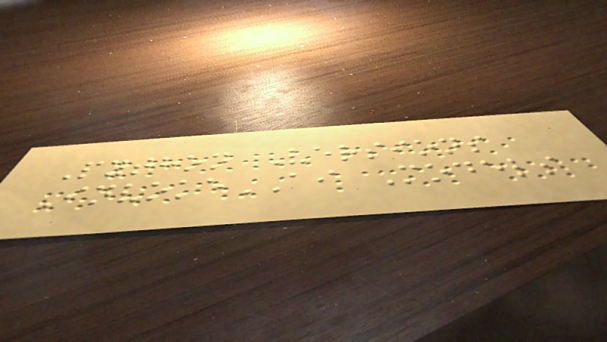Python Versions
InvokeAI Models
